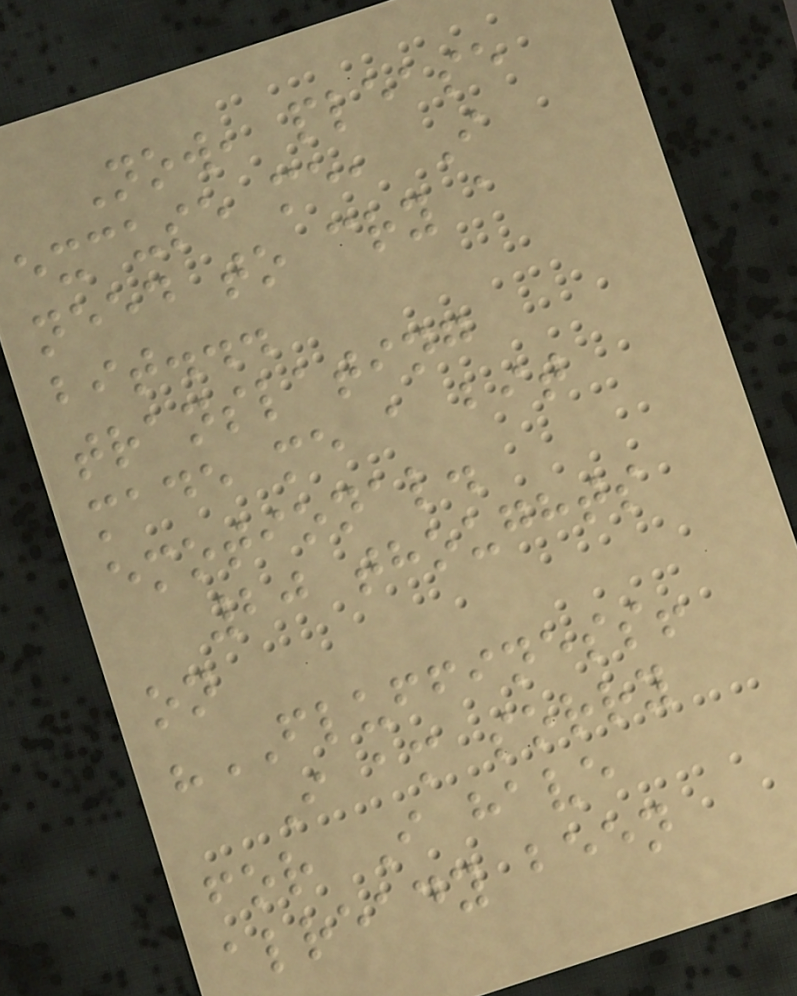Now, please
excuse me, I
need to cry a
bit...
translating
made me a bit
emotional.
20 thoughts
on
"FLUFFINESS!
I am sorry
for I have
already been
